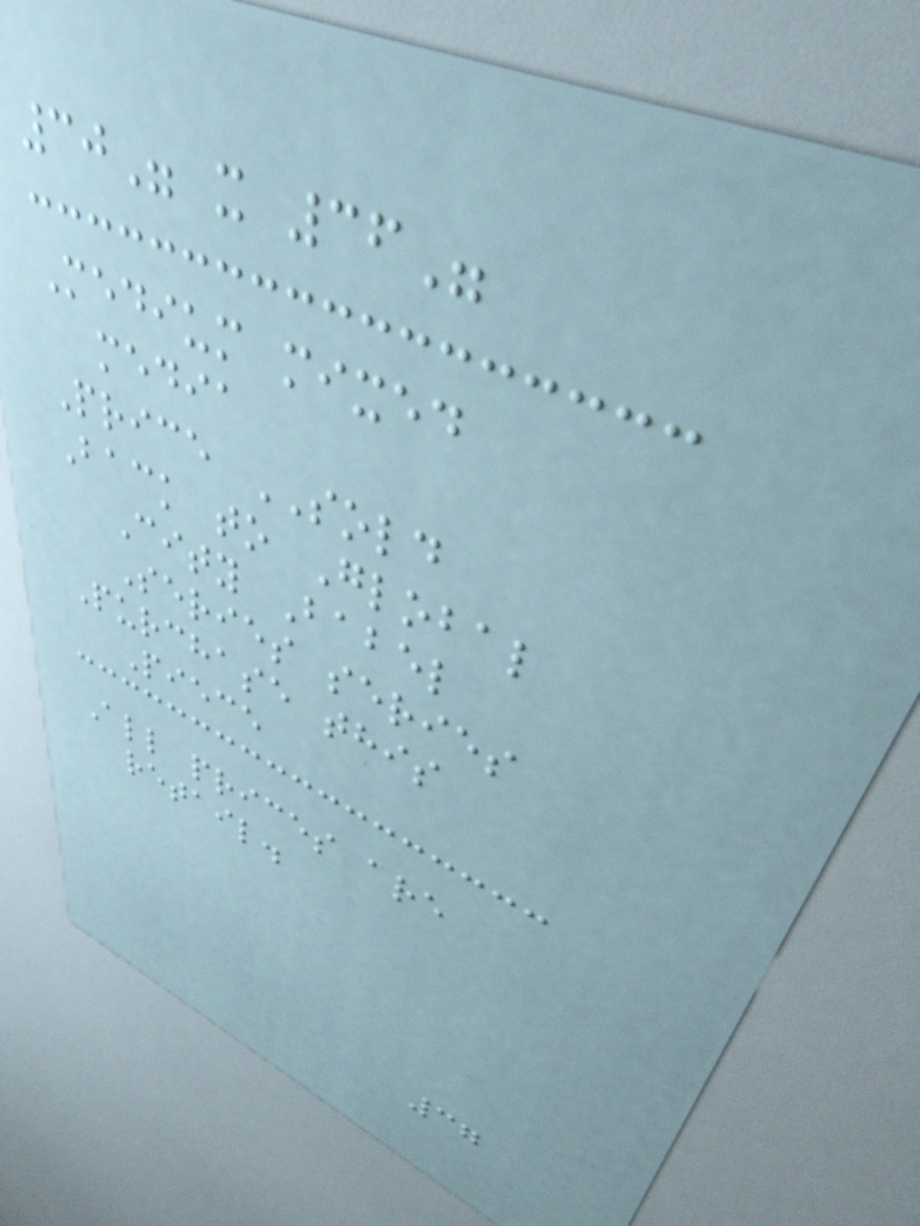30" x 36"
Medium mixed
media
Price SOLD
Back to Global
City Babel
Series series
Purchase this
Piece
All prices are
retail.
37
